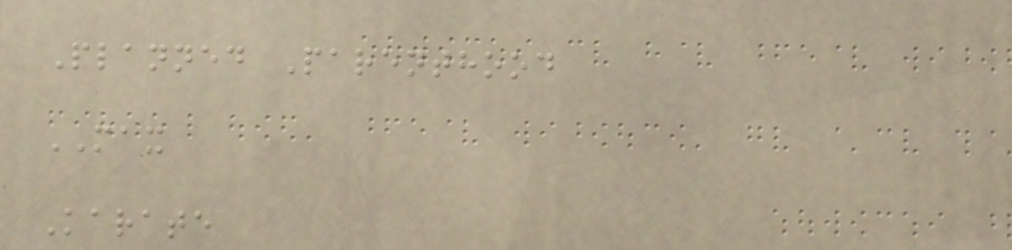Planned Parenthood
MAX
Karate
